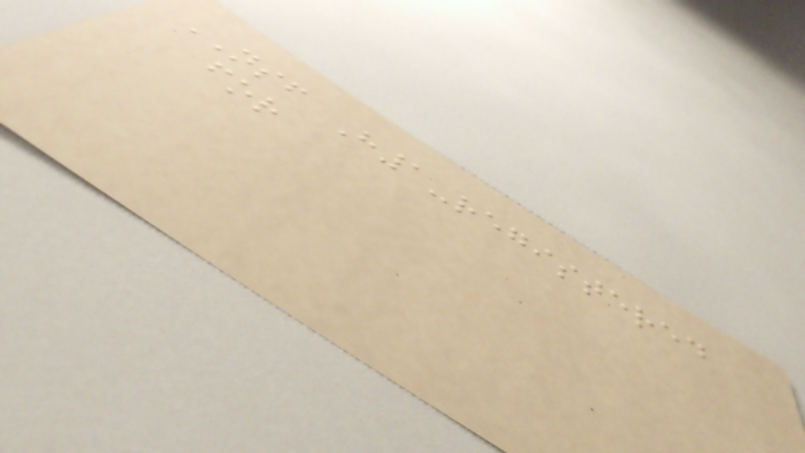NSF H1-registered
for
